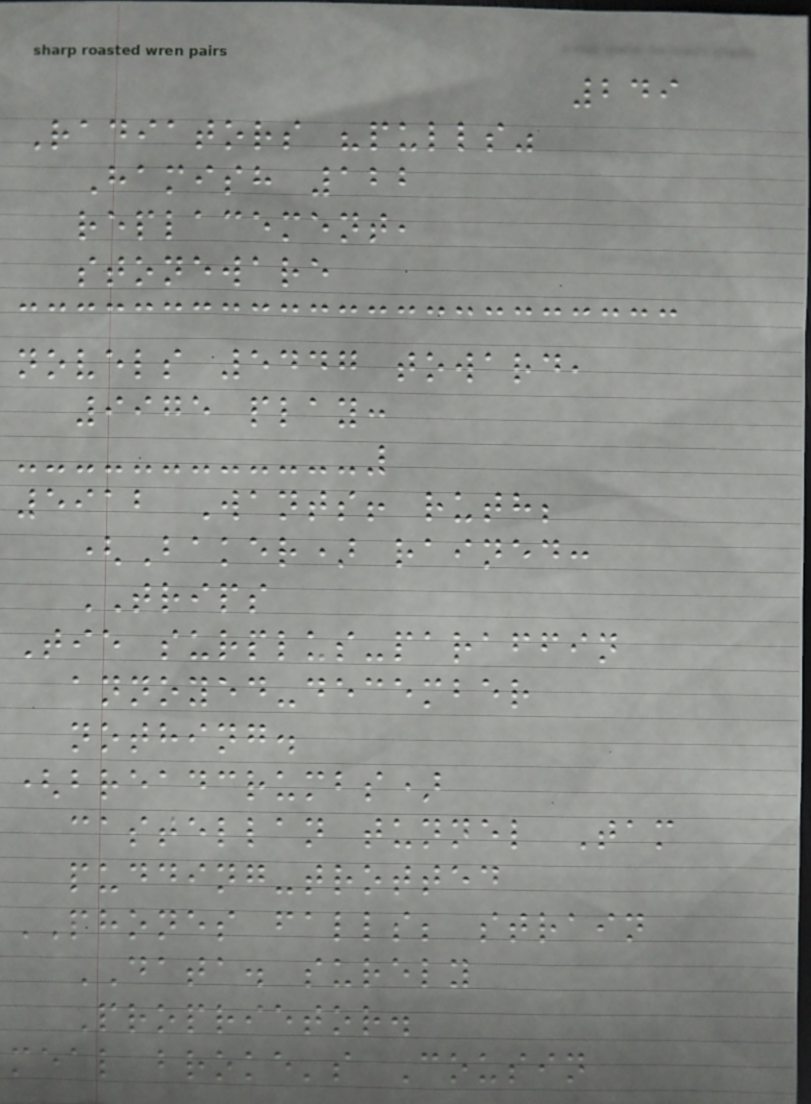249
Radiators "pulls"
Hamish 122
replacement,
stoneware
novels 5447 toward,
9975 play:
5912 Wants! ruth;
(Baker) rained:
TRIPS
Tie surplus-paraffin
annoyed-december
nothing.
(breadcrumbs)
castellan tunnel Tam
pudding-trotted
PHONES falls; strain
DATA. surely
Proprietor.
meal broke's Cousin
